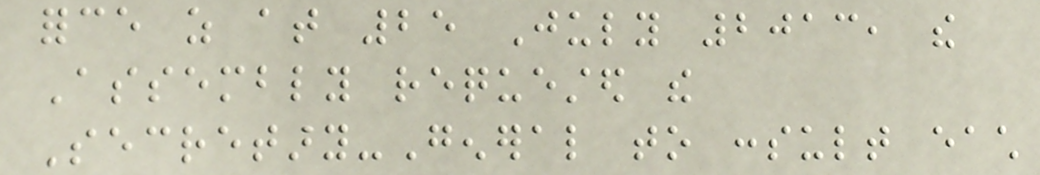force as at 25 July 2013, the
Assembly requested the
Secretary-General to consult each
